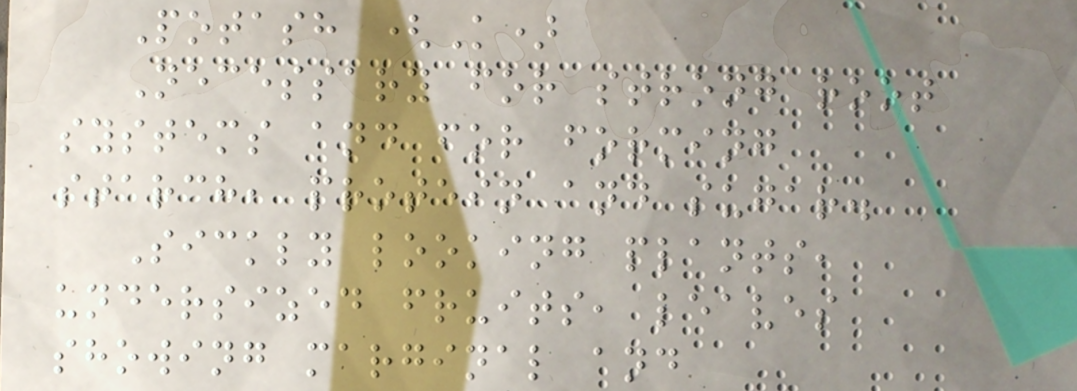Potash (K)
Necessary for strong root
systems and for forming
starch, protein and sugar.
Sickly looking plants,
undersized fruits, leaves
showing marginal and
